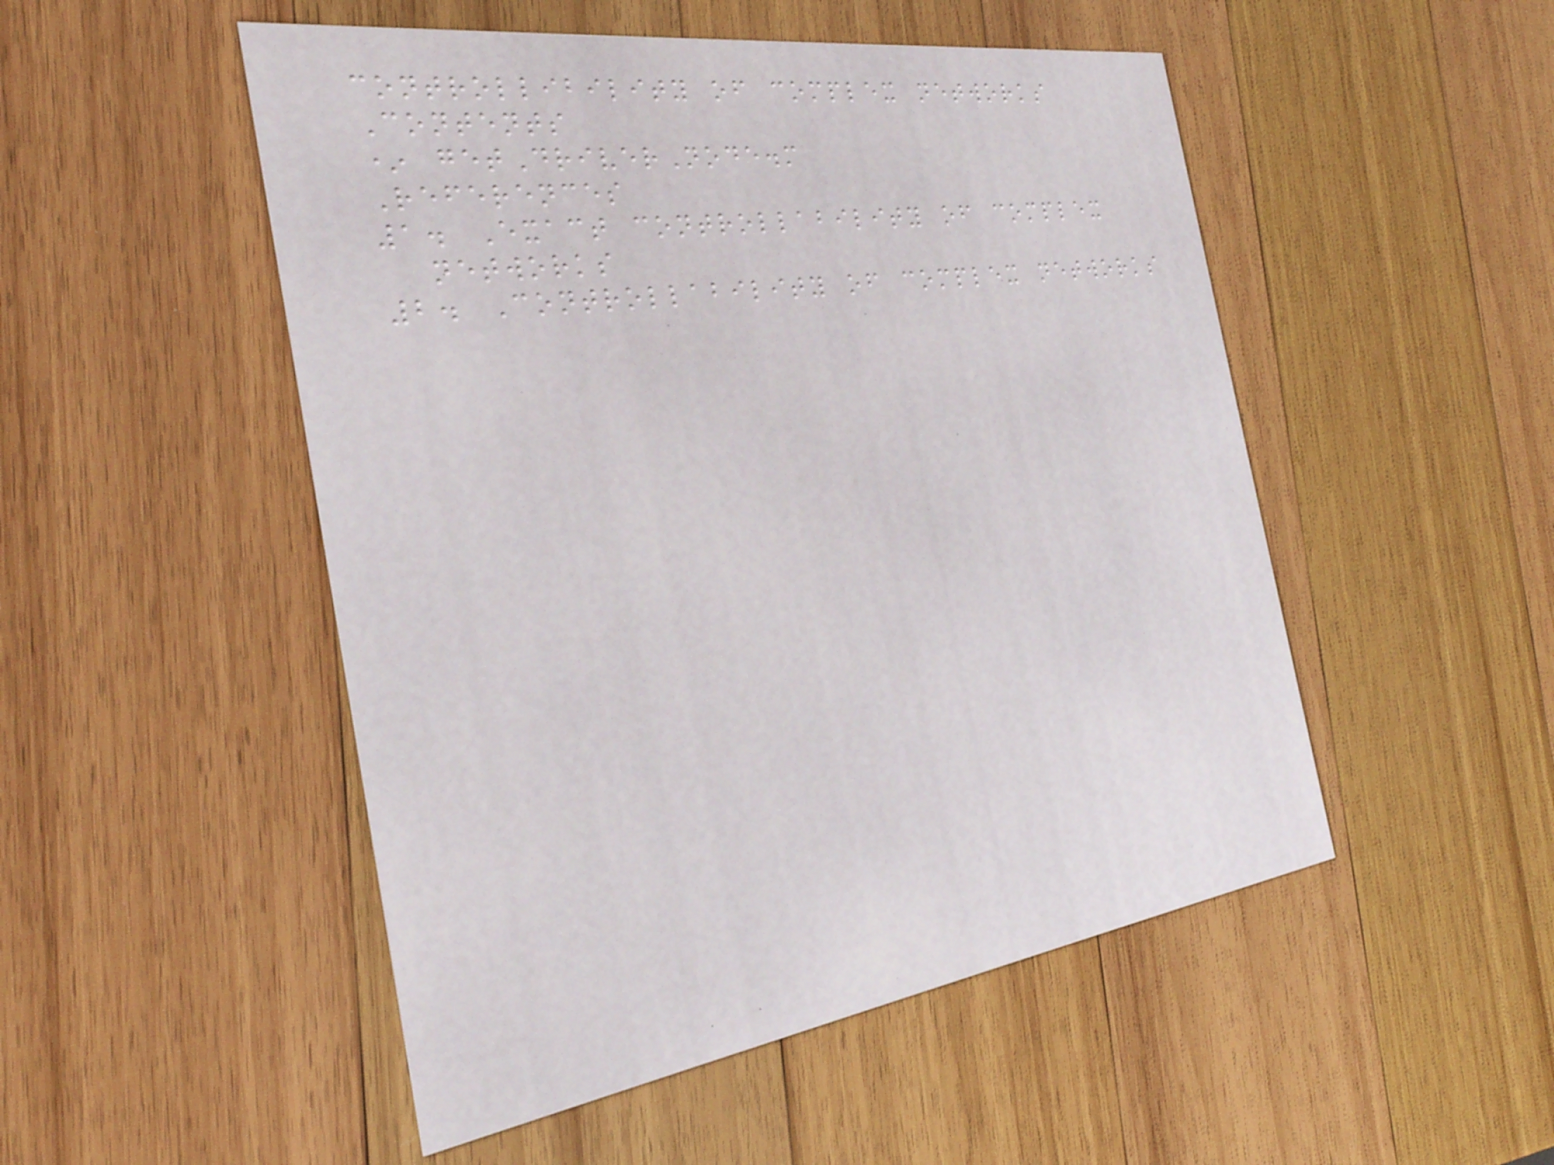controllibility of complex networks
Contents
* getDriverNode.m
References
1. Exact controllability of complex
networks
2. Controllability of complex networks
